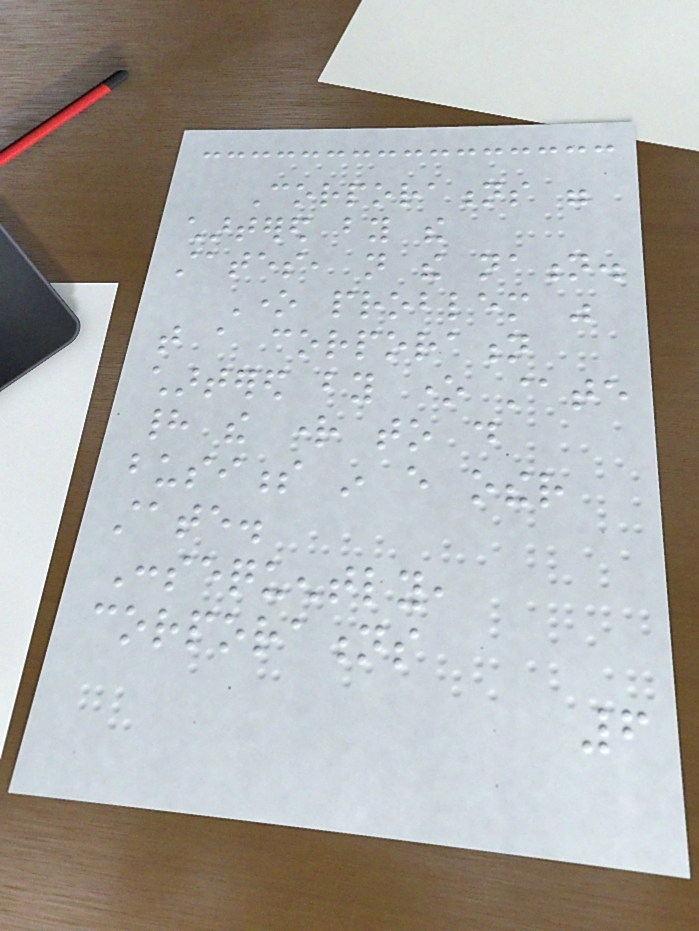Corporations were
chartered by the
states, not the nation.
One problem was
that a corporation
chartered by one state
had the right to do
business in every other
state.
Consequently,
corporations
6
